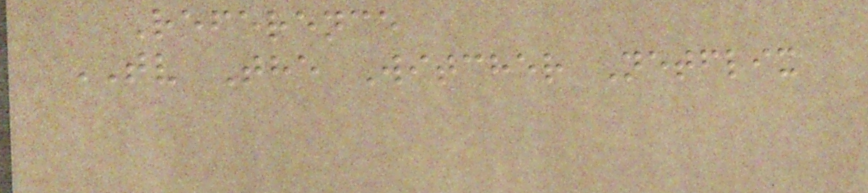Reference
TV The Witcher Netflix
